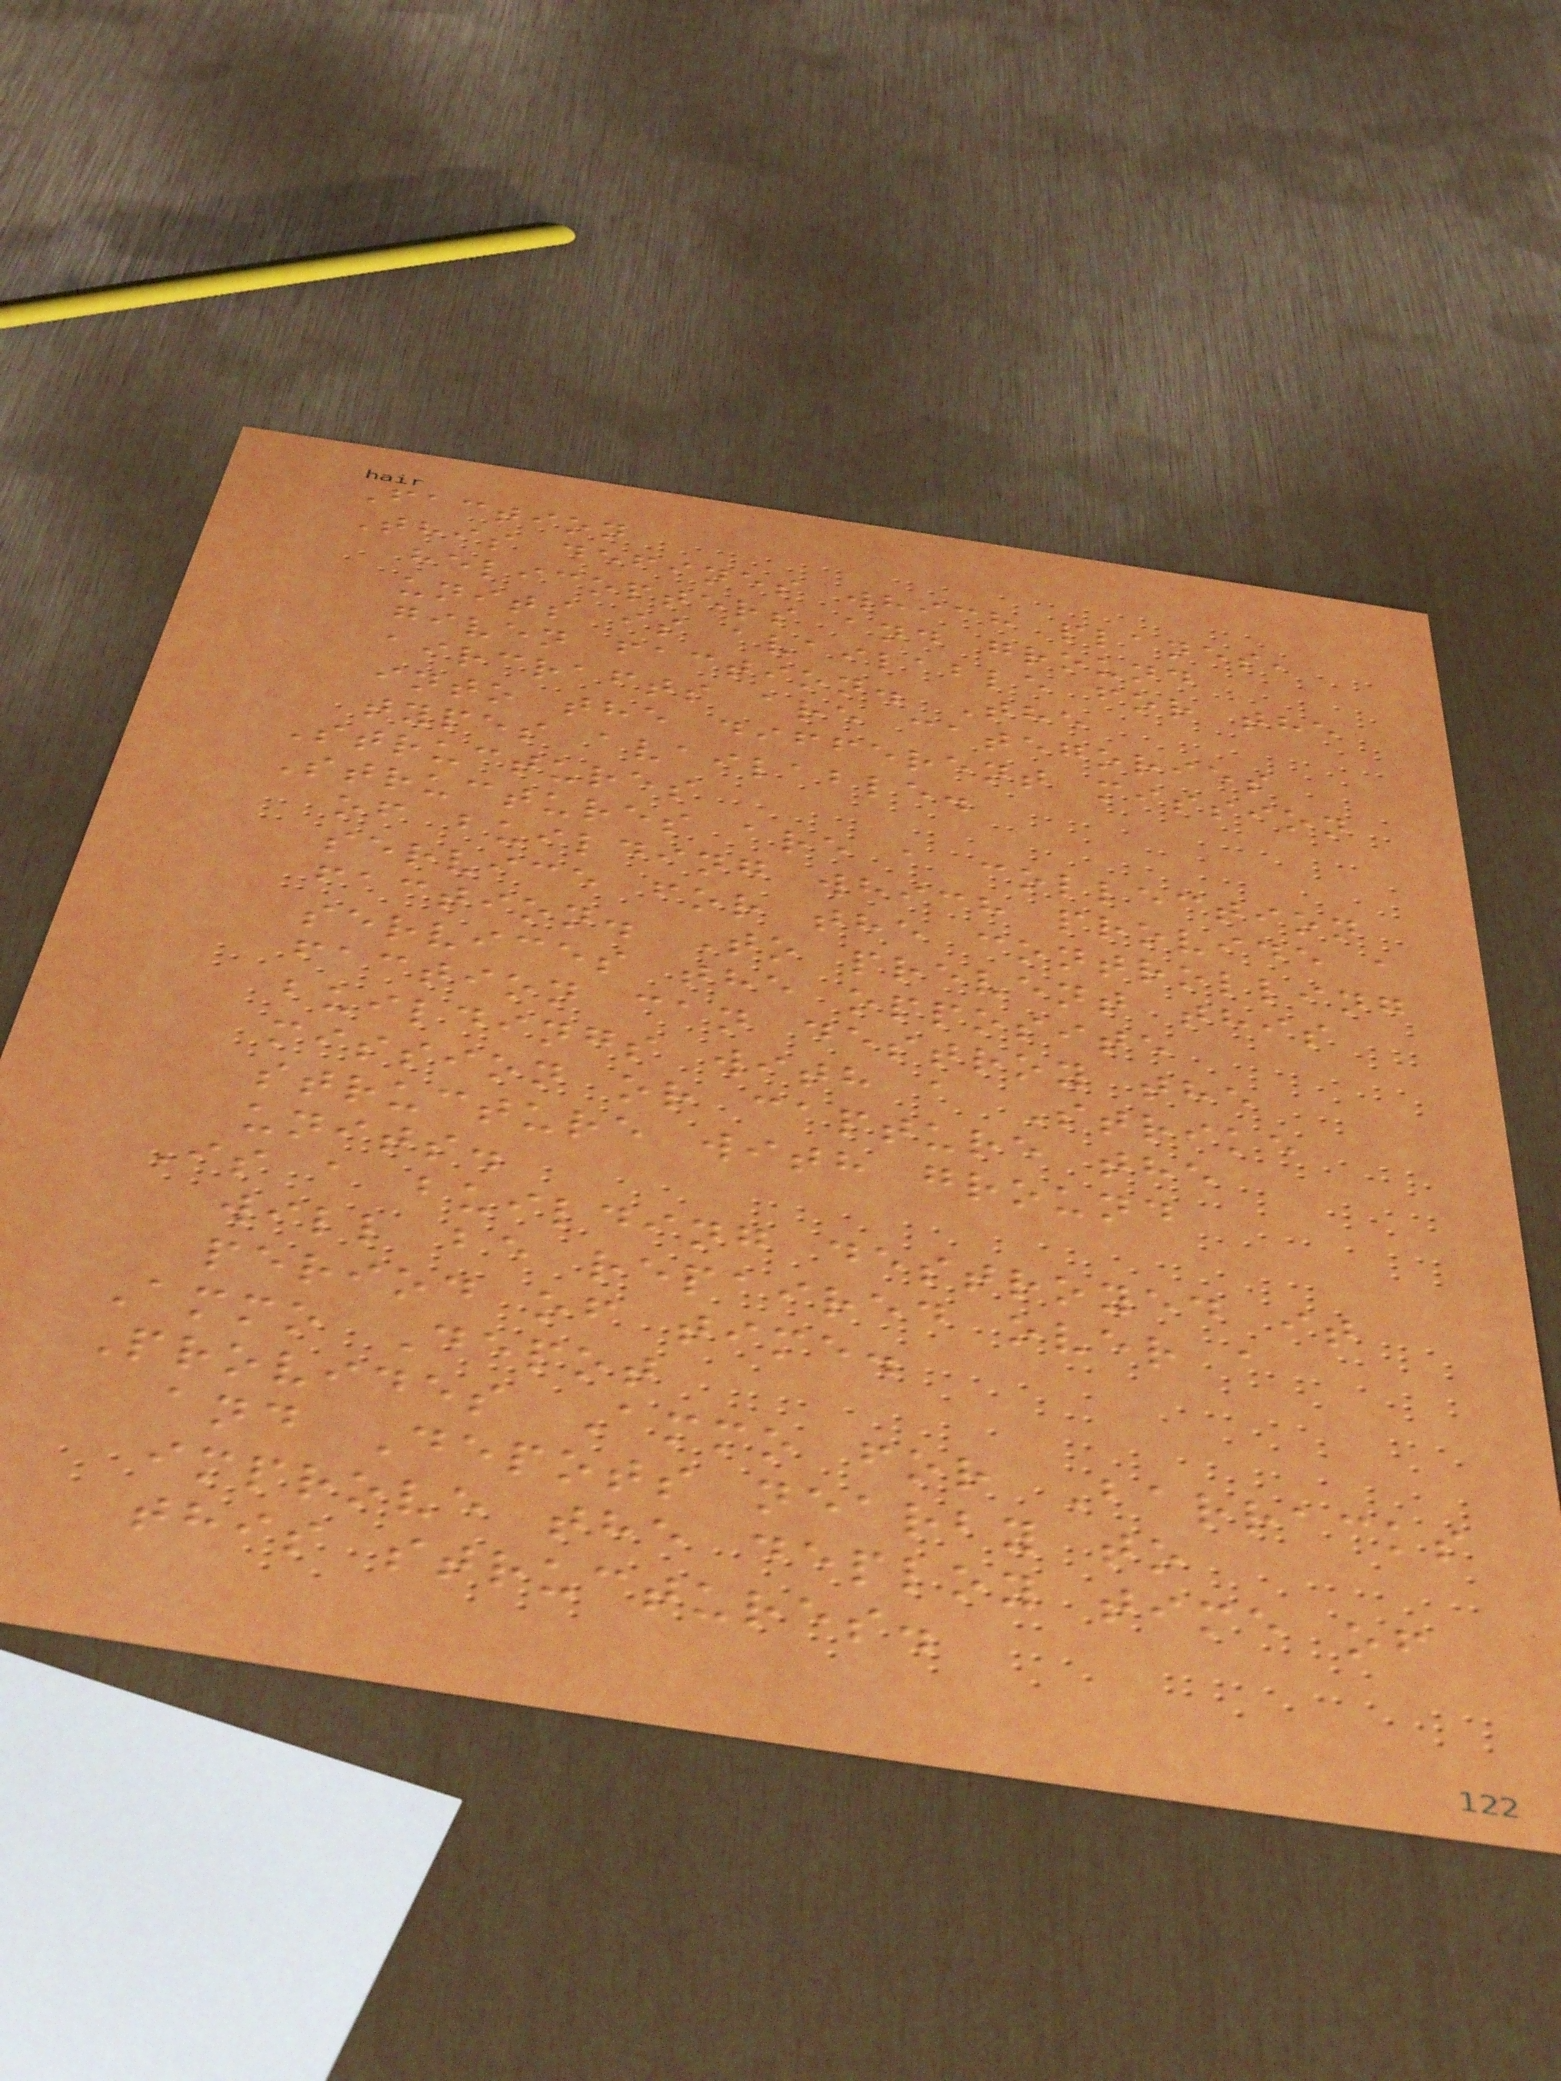Faction
This defines which planes,
helicopters and ground
units is available for the
given faction. The
aircrafts are categories
into the different mission
types available.
Structures
Structures are a collection
of building which provide a
service for the controlling
faction. To prevent this
services the opposite
faction can destroy the
buildings with a Strike
mission or capture the
structure with ground
units.
Is a building destroyed it
will be repaired over a
period of time.
Ammo Depot
Provides Ammo for Barracks
and Depots nearby to
improve the deploy time of
this structures.
